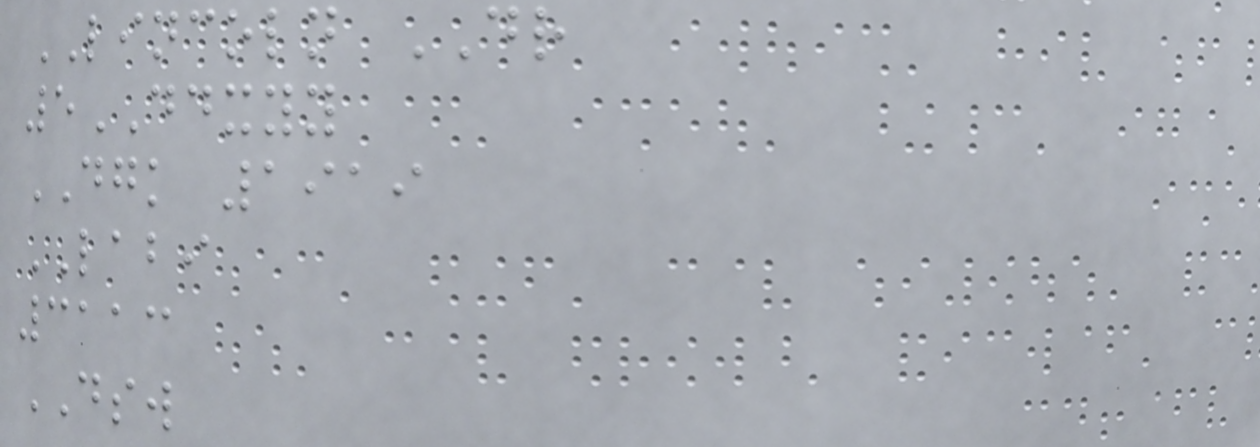LINCOLN DR
5DDXYY
DGK 1919
LABI
3113
DSW
